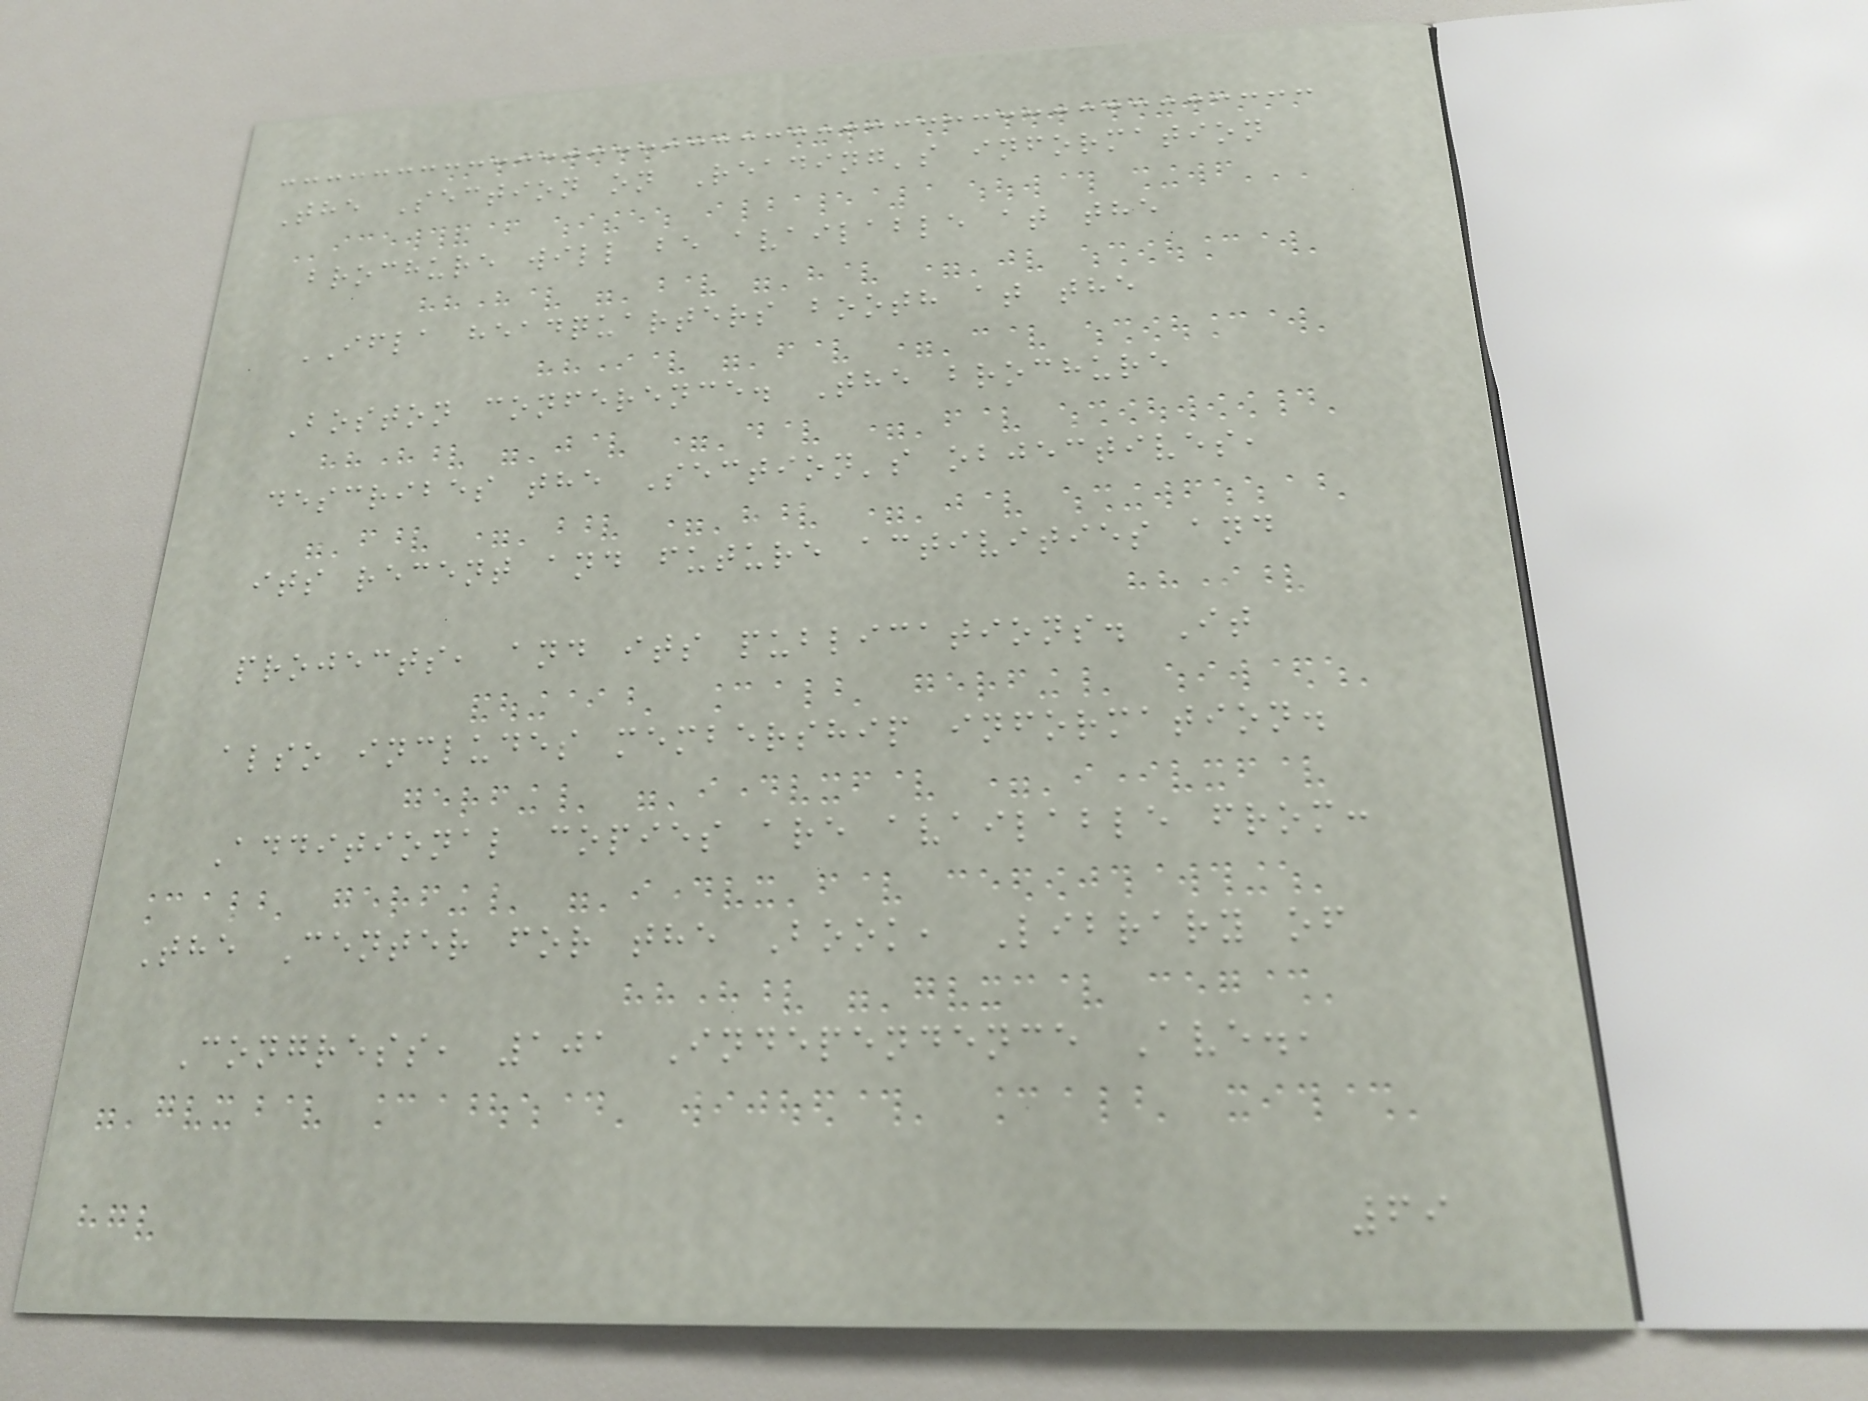The Section on Reading's information
brochure will be available at the
IFLA headquarters booth at the
Boston conference. The brochure
describes the Section's objectives,
its recent and future activities and
projects, and its publications. It
also includes membership information.
Additional copies are available from:
The Center for the Book, Library of
Congress, 101 Independence Ave.,
69
